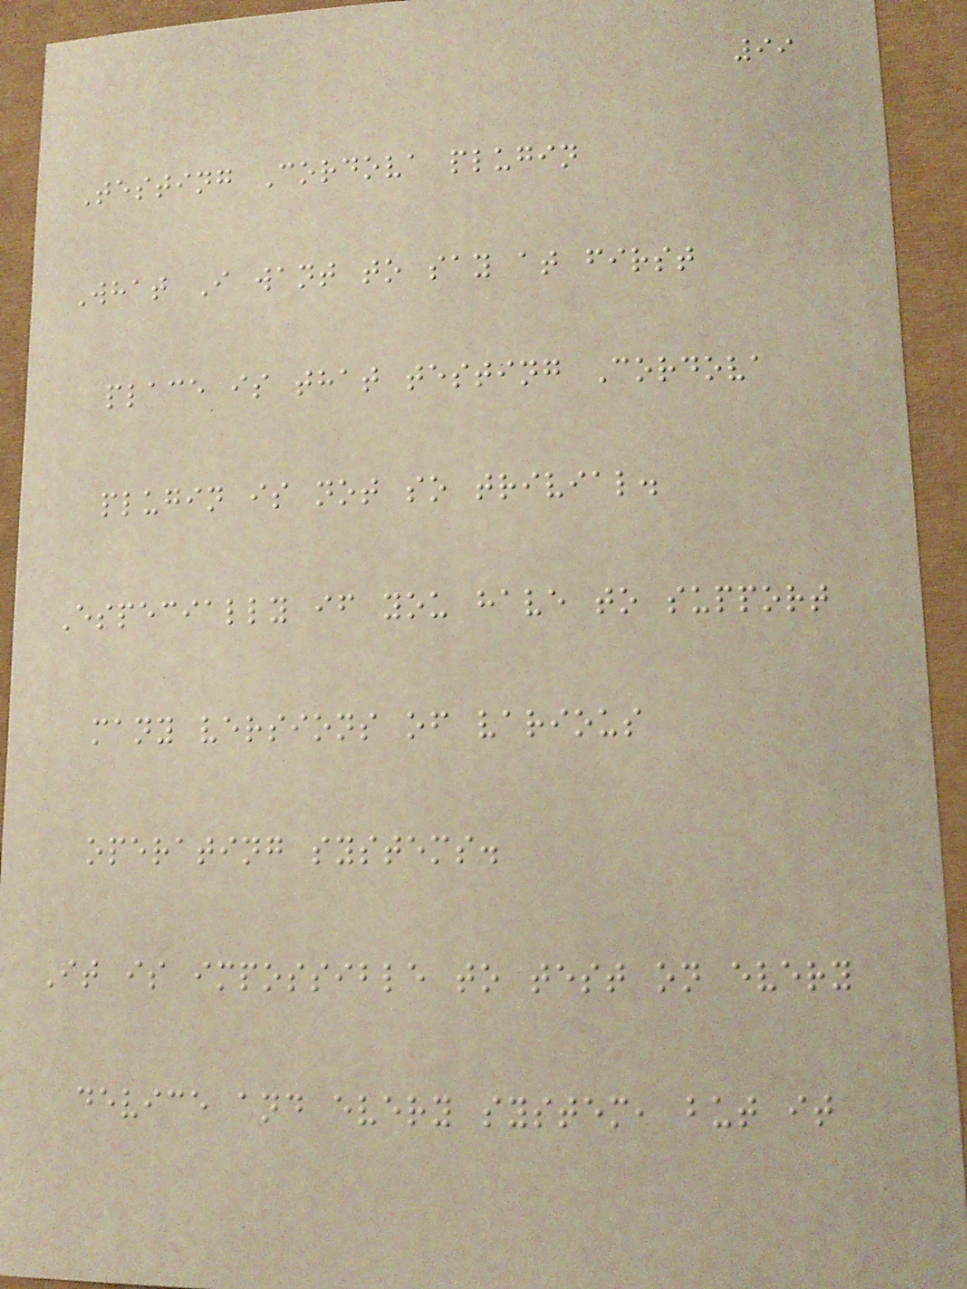99
Testing Cordova plugin
What I want to say at first
place is that testing Cordova
plugin is not so trivial.
Especially if you have to support
many versions of various
operating systems.
It is impossible to test on every
device and every system, but it
